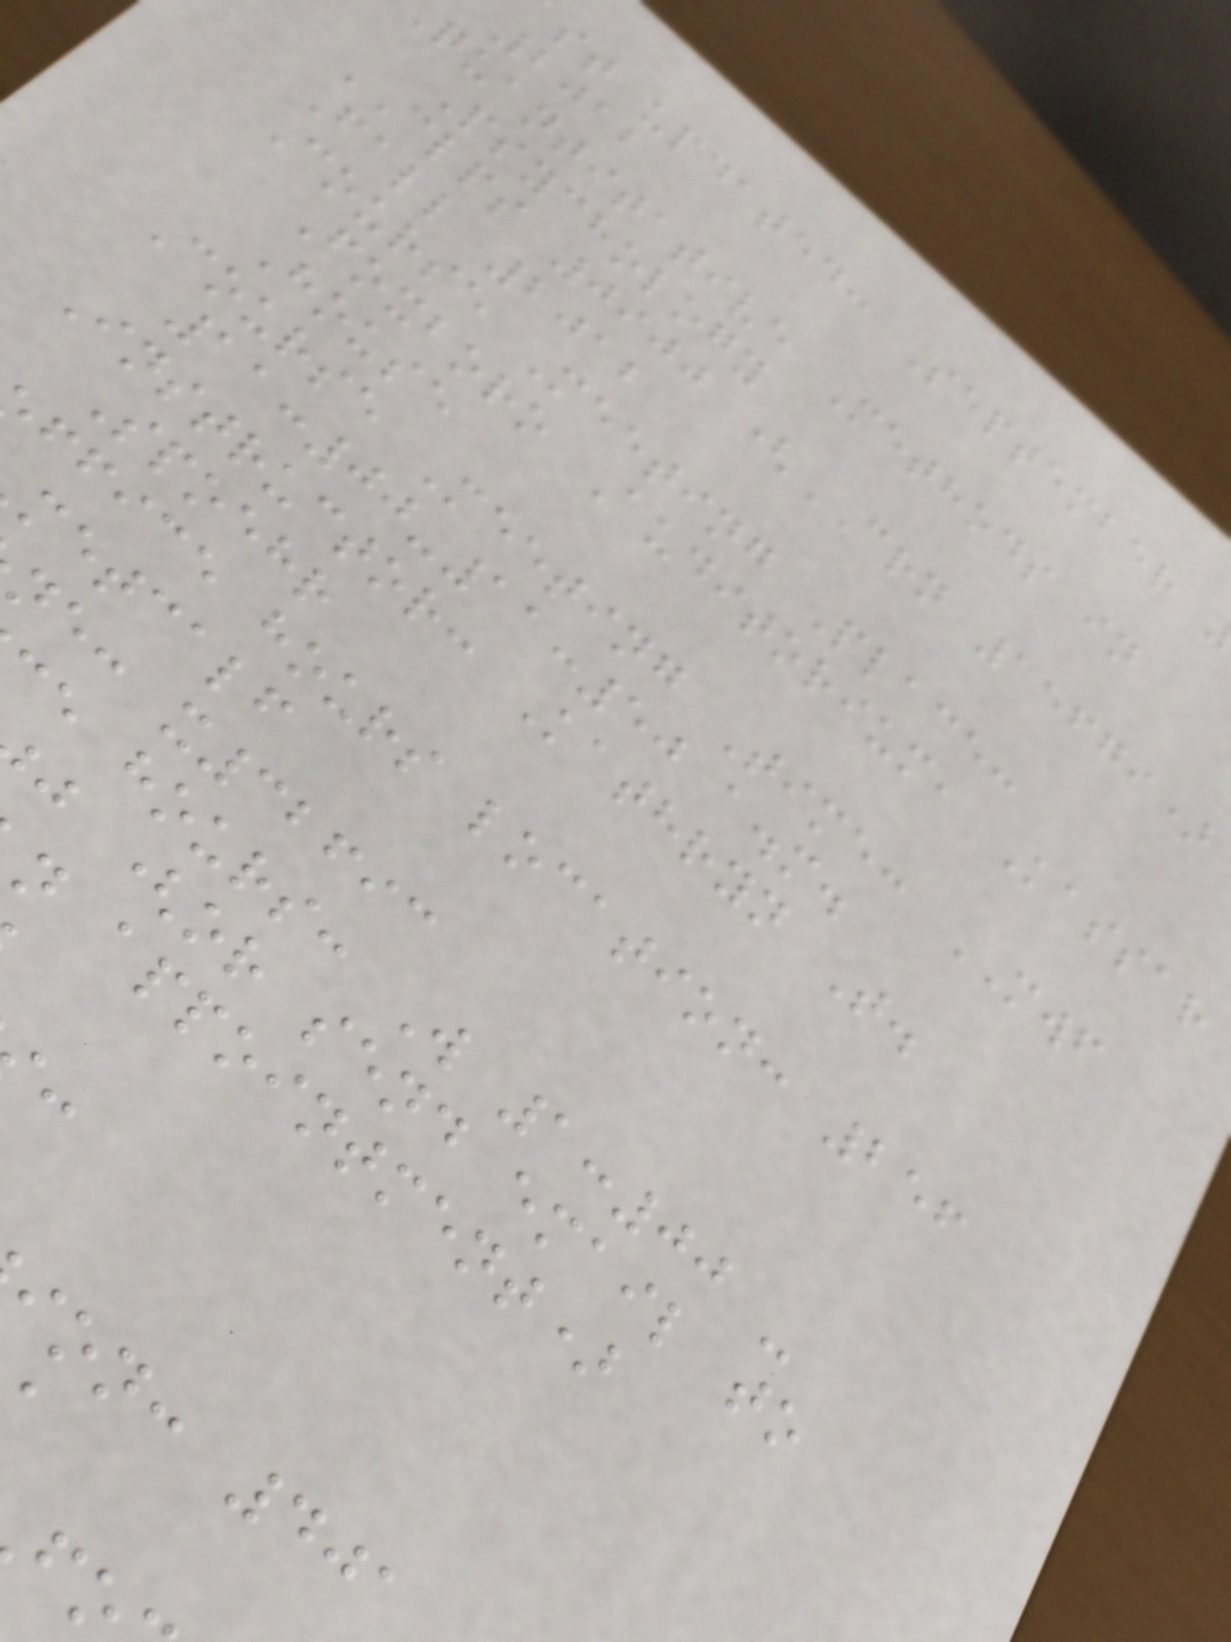st updated: September
2012
quantitative Methods in
Psychology
CLPS 0900 (CRN 15679)
Fall 2012
Course Meeting Place:
Foxboro Auditorium, Kassar
House
Course Meeting Time: MWF
11:00-11:50 a.m.
Instructor: Kathryn T.
Spoehr
ffice hours location: 256
metcalf
ne: x32693
e hours: W 1:00 -
j (or send email to
n appointment)
ion: 401
